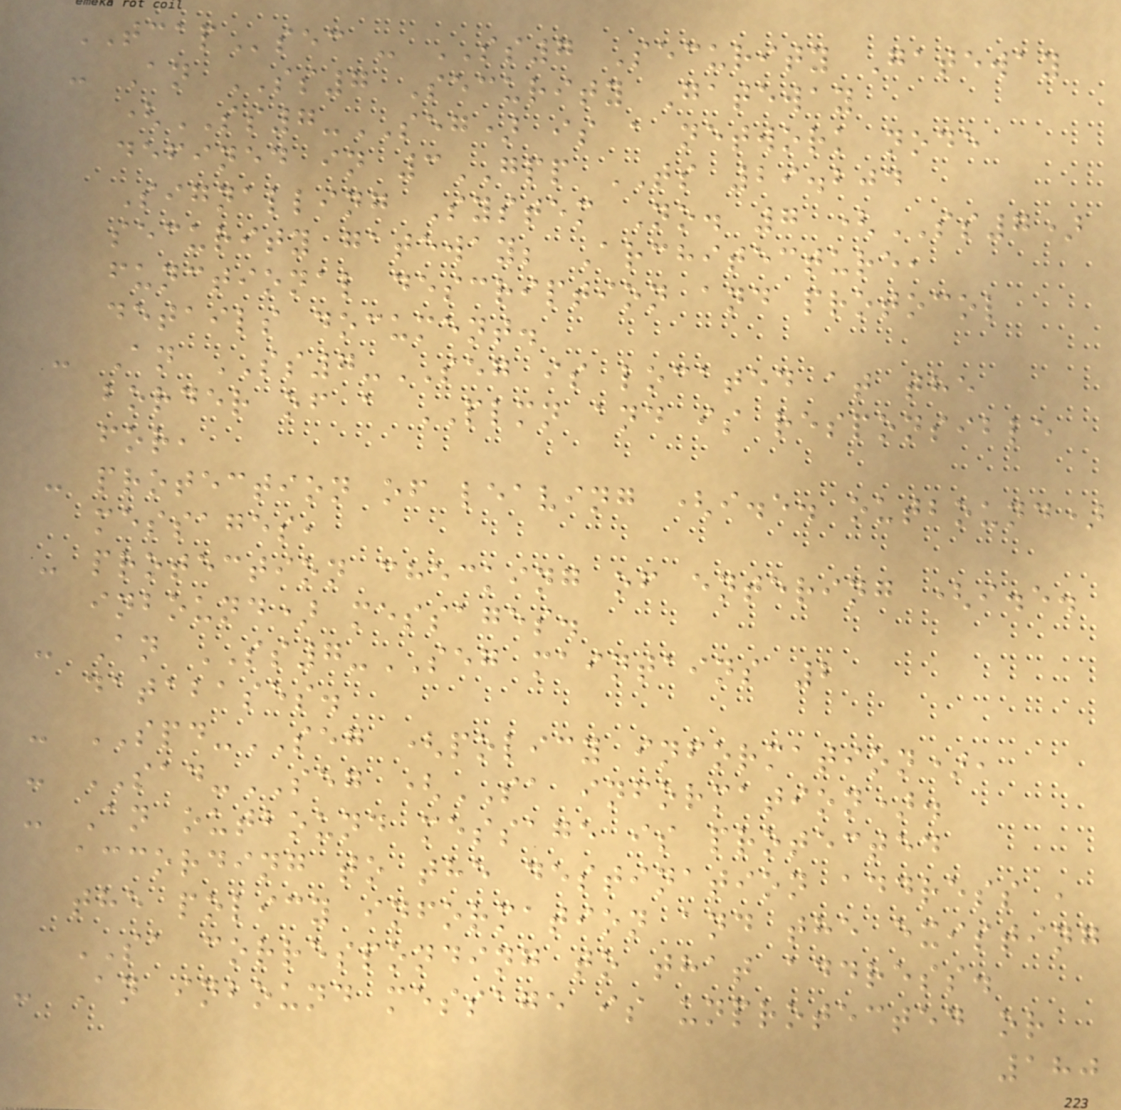TCAPsec - SS7 Security Gateway
- An SS7 Security Gateway
(SS7-SEG) is a network node
defined in 3GPP TS 29.204
Signalling System No. 7 (SS7)
security gateway; Architecture,
functional description and protocol
details document.
- An SS7-SEG is located at the
border of a PLMN and is responsible
for,
- protection of leaving (i.e. outbound)
messages,
- protection checking of entering (i.e.
inbound) messages.
- An SS7-SEG maintains 2
databases.
- SPD-SEG (policy information),
- SAD-SEG (SA information).
- An outbound message is protected
according to the destination address ,
the policy information and the existing
SA corresponding to that address.
- An inbound message is unprotected or
180
